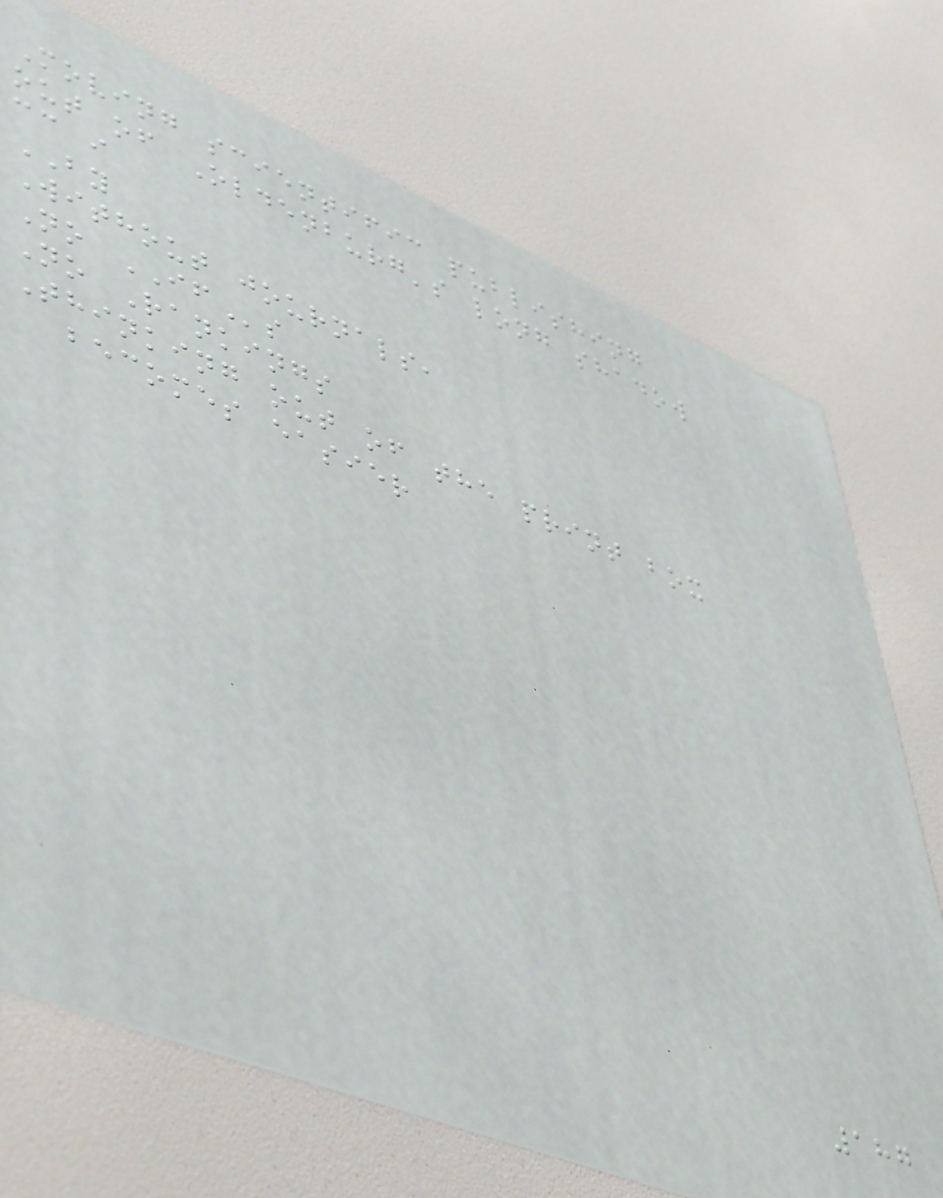Moving scientific publishing
out of Oldenburg's long shadow
cc i
BY
Without journals,
No IFs
No Rankings
Thinking out of the print box
becomes easier
187
